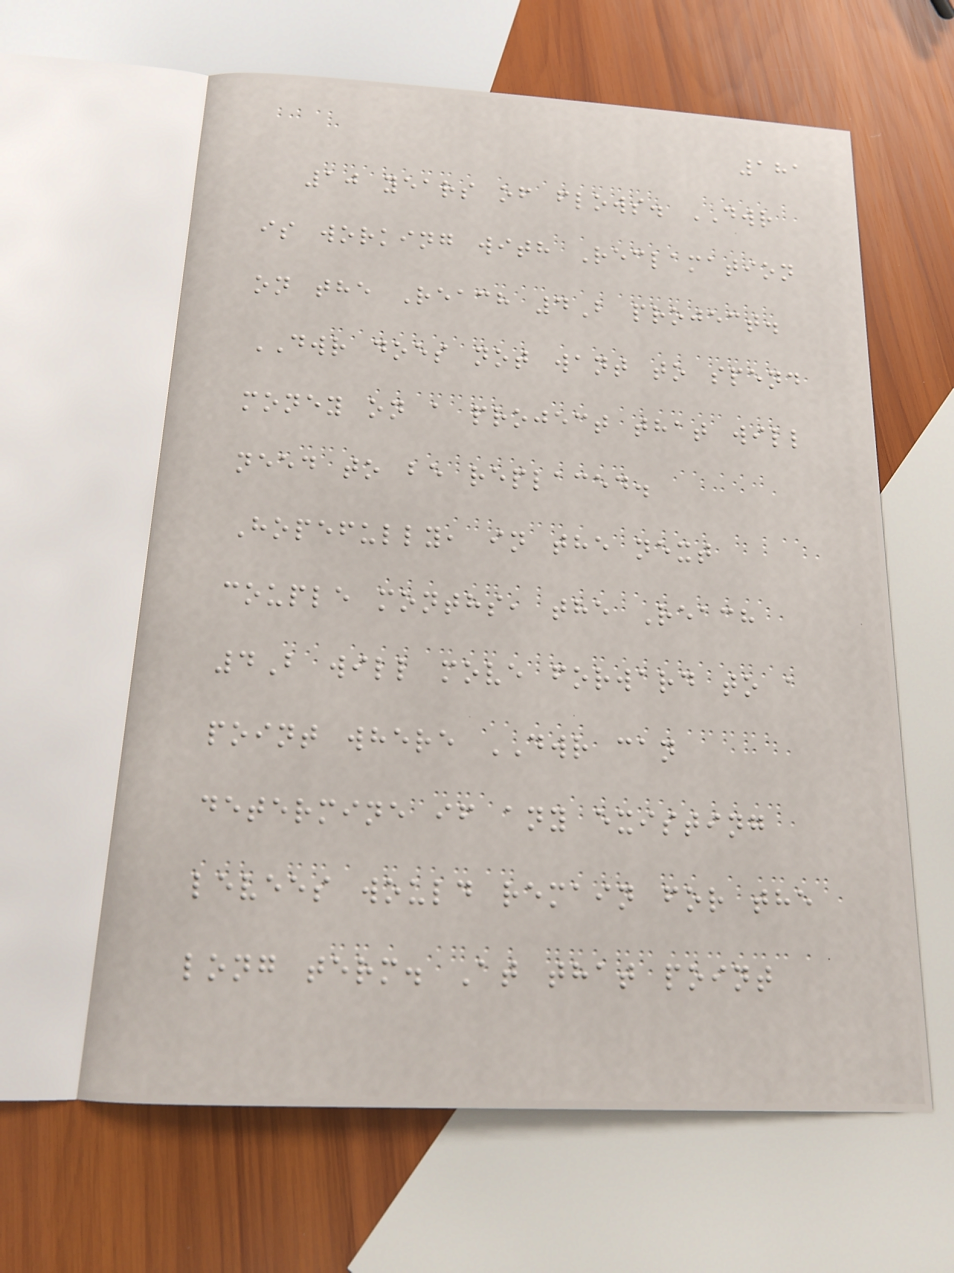181
10 years of flows. DWR
is working with Reclamation
on the Reach 4B project.
DWR does not want to spend
money on a project that will
need to be replaced.
Hopefully, in the next
couple months, the Reach
4B will move forward to a
point where DWR can
determine if any existing
levees would remain for the
long term. At that point
